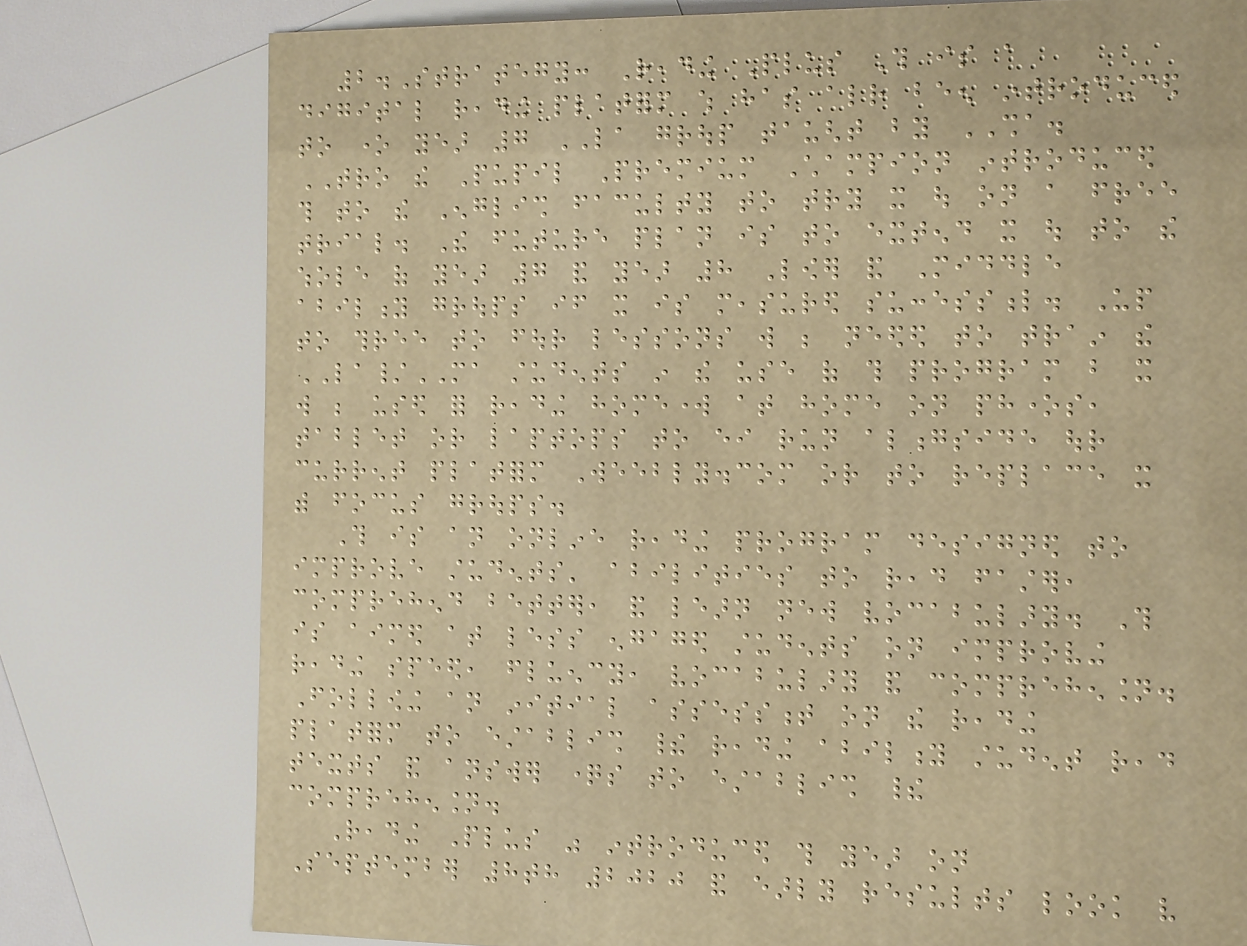2.Strategy: Reading Plus This is a
digital reading platform which has already been introduced
to one year 7 LA group taught by SHA.
TRO the Pupil Premium Champion introduced
this to the English faculty to try it out on a free
trial. The future plan is to extend it out to the
whole of year 7 and year 8 Lower and Middle
ability groups if it is measured successful. Up
to three to four lessons will be needed to train the
LA/MA students in the use of this program but it
will be used for reading homework at home on phones,
tablet or laptops to either run alongside our
current platform Weebly.com or to replace it
with focus groups.
This is an online reading program designed to
improve students' abilities to read faster,
comprehend better, and learn new vocabulary. This
is aimed at less engaged students on improving
reading speed, fluency, vocabulary and comprehension.
Following an initial assessment on the reading
platform to establish their reading ability student read
texts and answer questions to establish their
comprehension.
Reading Plus was introduced this year on
September 8th 2020 and early results look very
